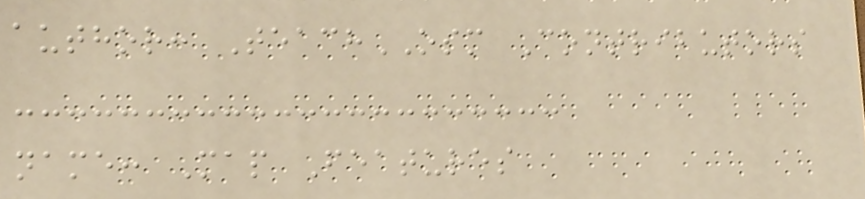author: TeachOSM Contributors
name: Map Features
